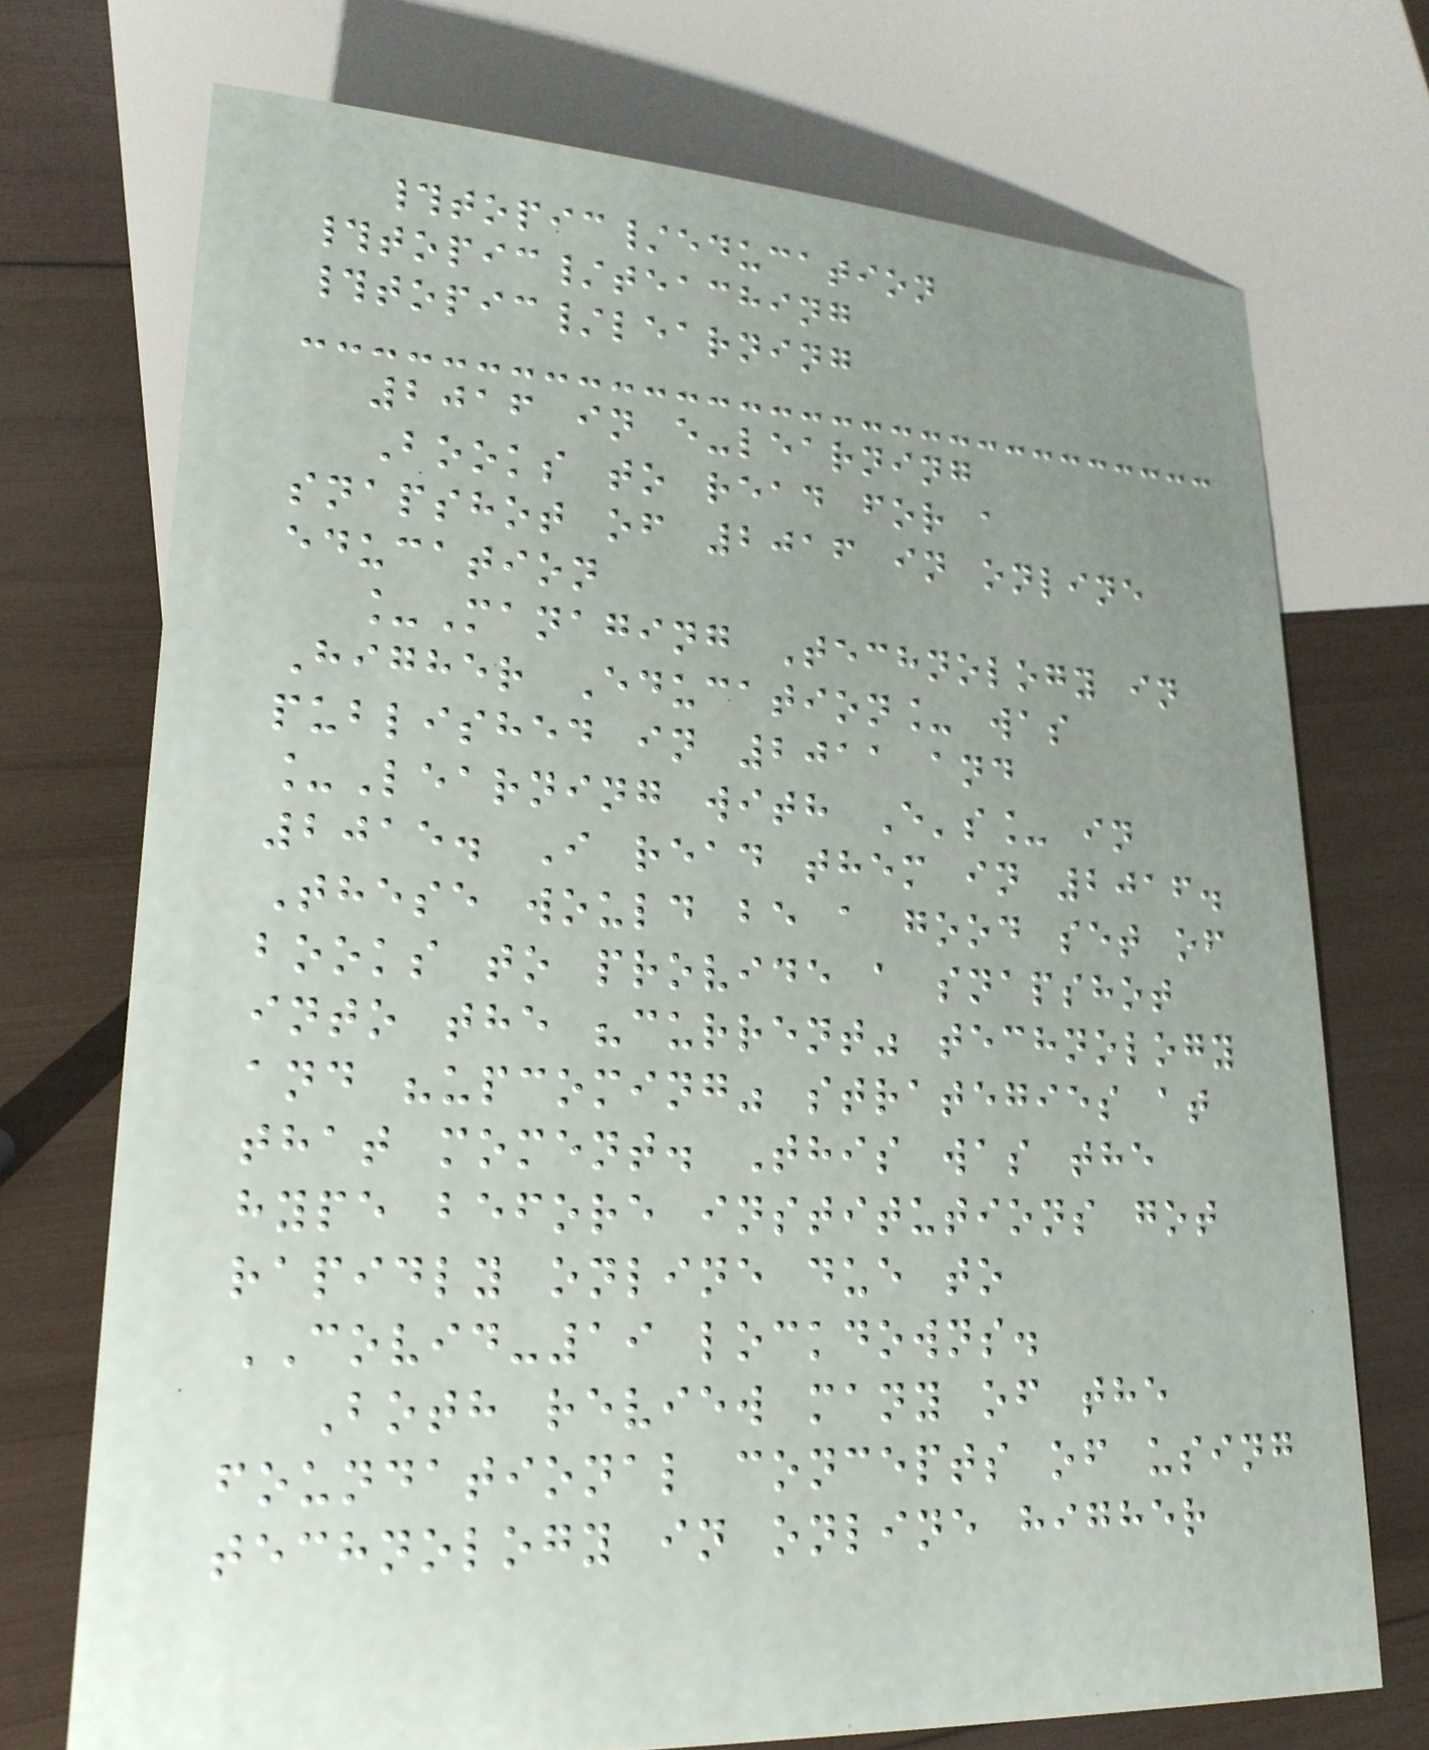#topic/education
#topic/teaching
#topic/learning
2016 in e-learning
Books to read for a
snapshot of 2016 in online
education
_Managing Technology in
Higher Education_ was
published in 2011 and
_Learning with E's_ in
2015. I read them in 2016.
These would be a good set of
books to provide a snapshot
into the "current" technology
and "upcoming" strategies at
that moment. This was the
hype before institutions got
rapidly online due to
COVID-19 lockdowns.
Both review many of the
foundational concepts of using
technology in online higher
